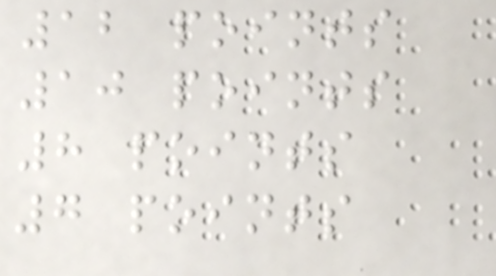12 points
10 points
8 points
7 points
